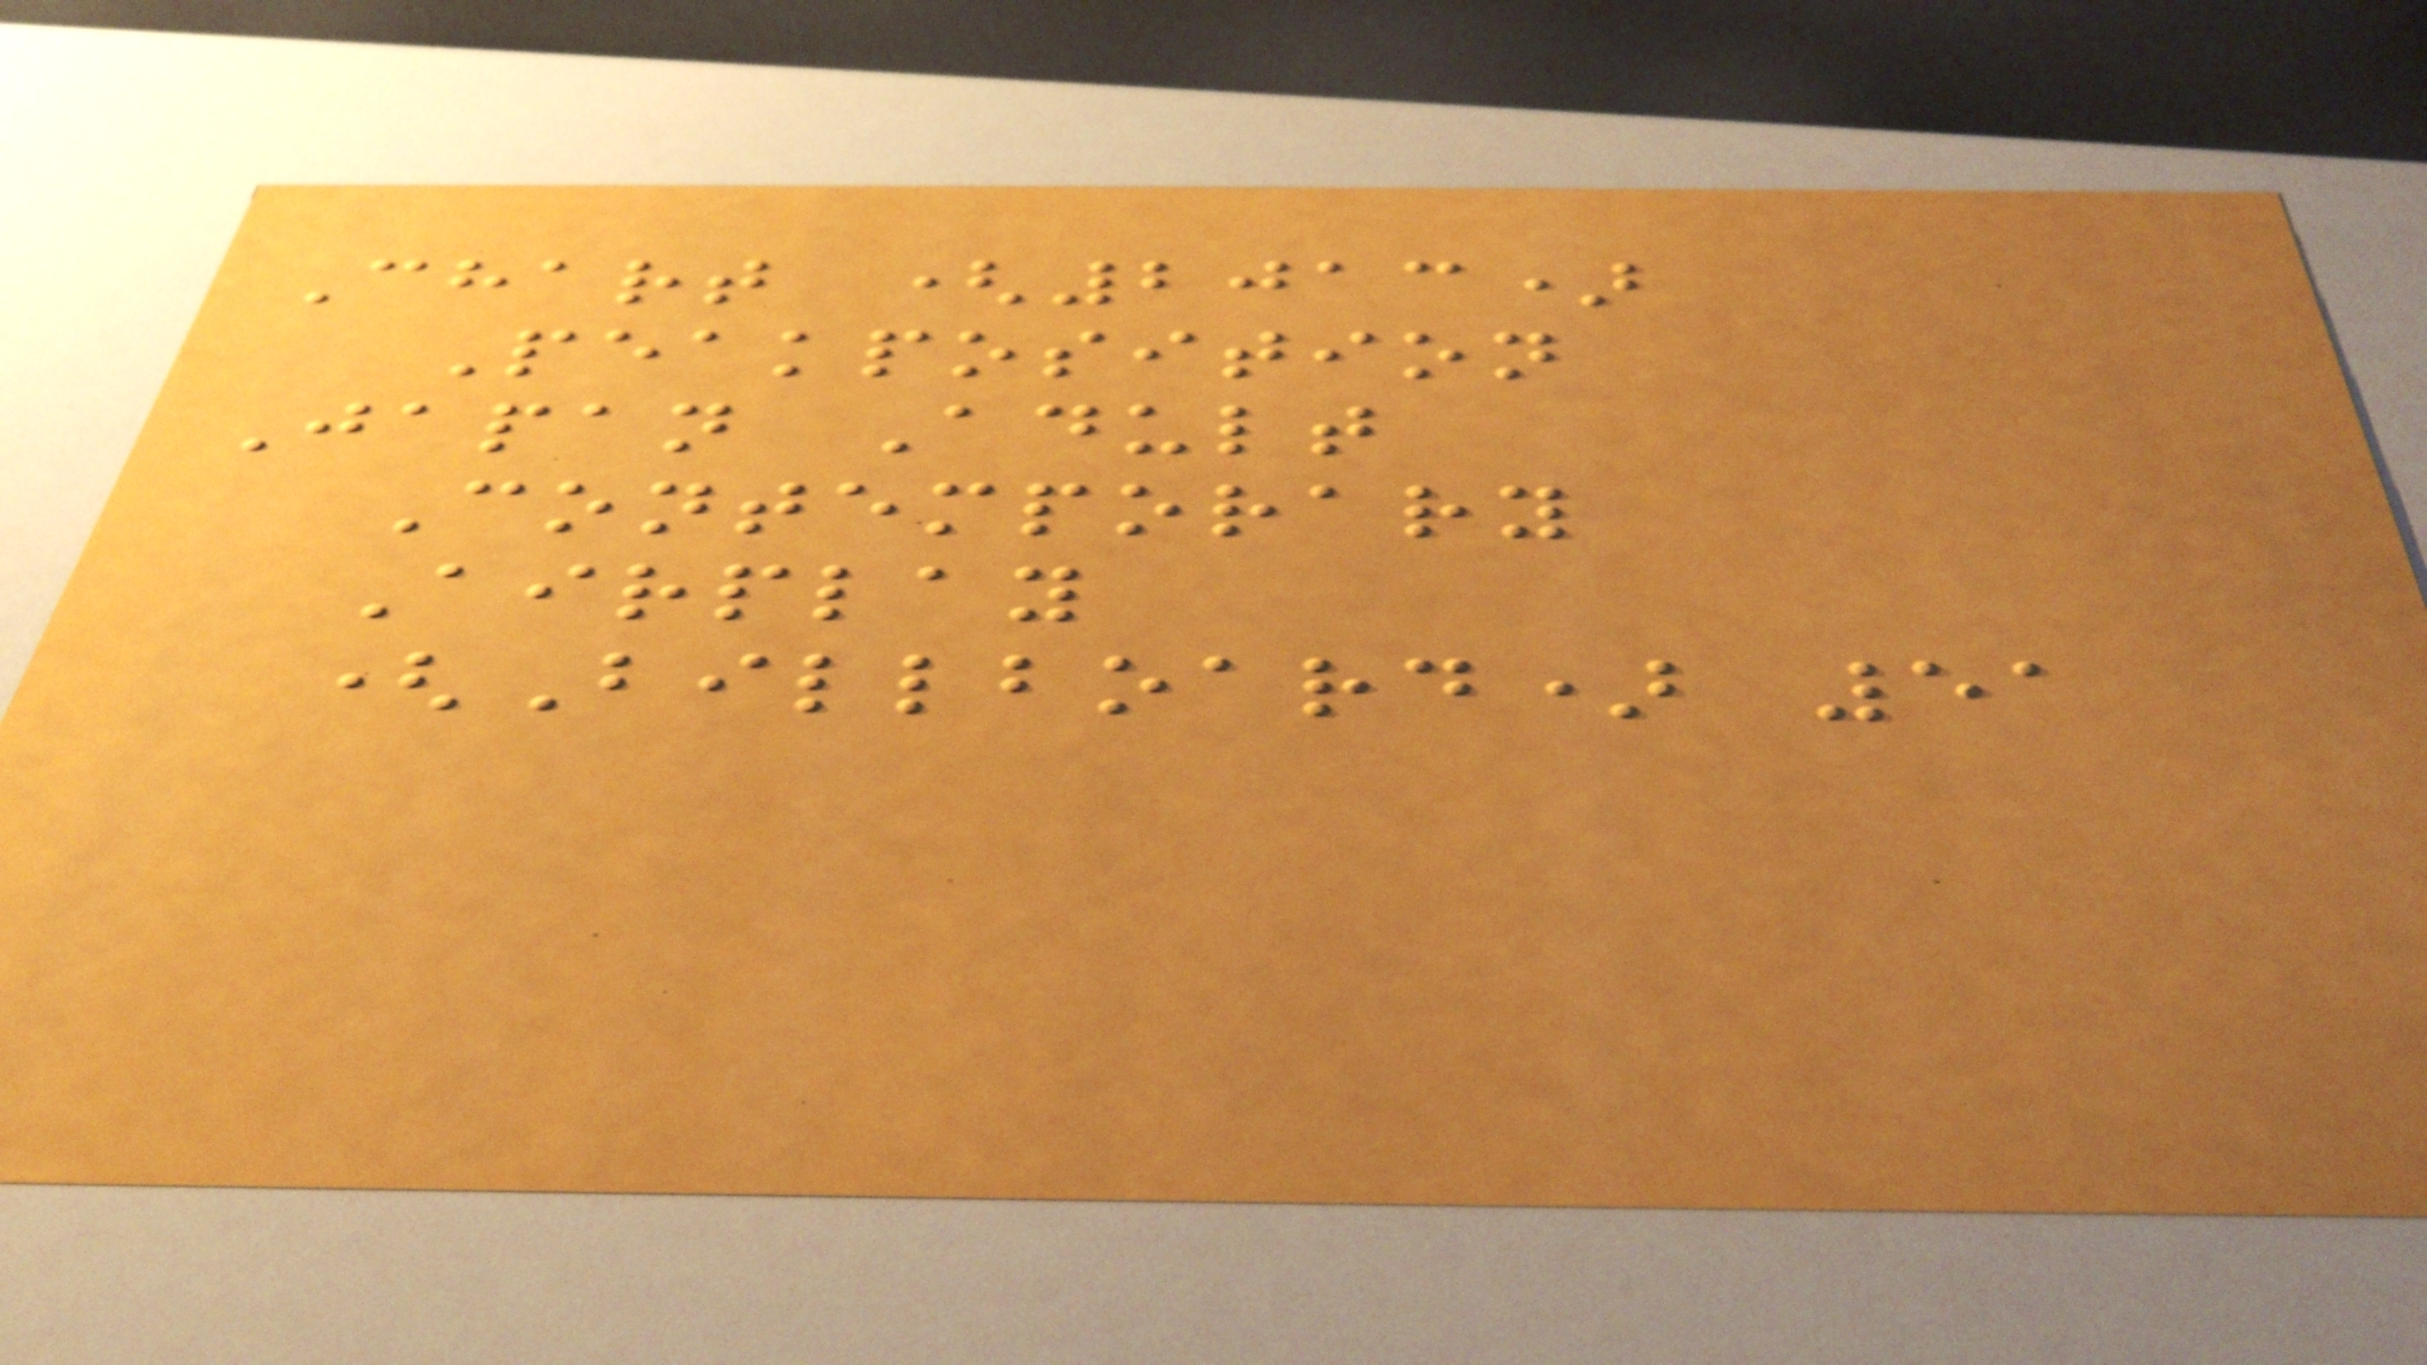Chart (2013)
Peakposition
Japan Adult
Contemporary
Airplay
(Billboard) 51
